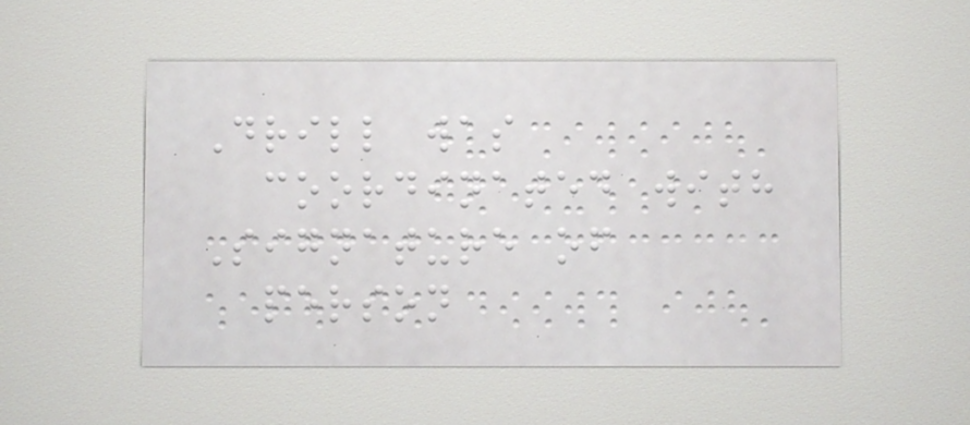Drill was
coordinated with
Signature of
person
